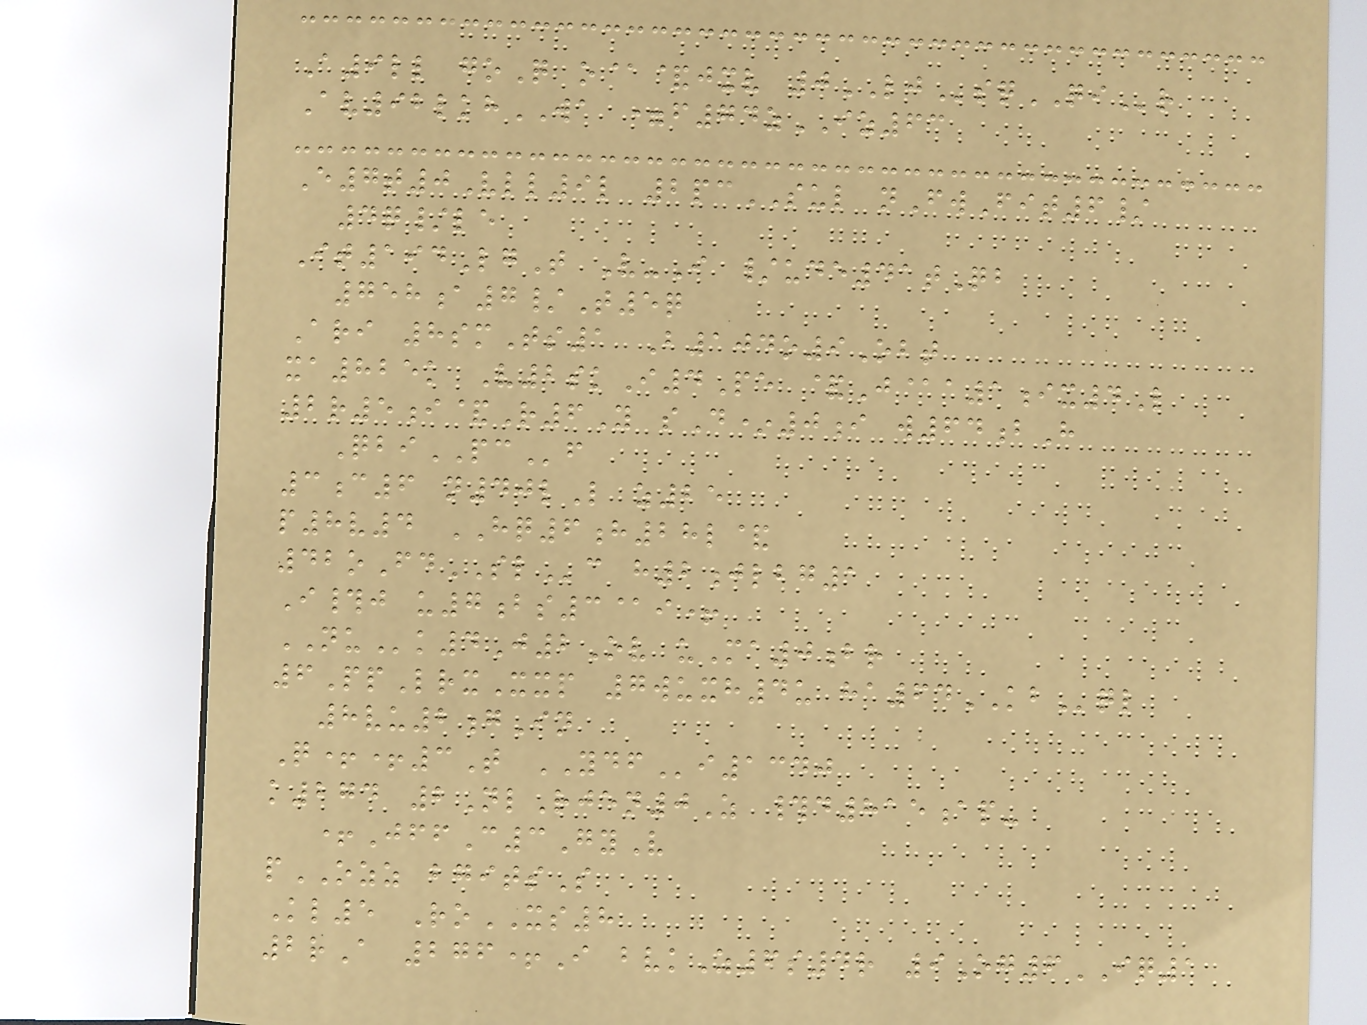A9ll goQ o@&jxv 0LJsqQIr
Av92lkhWA =f74zIZ63
E7t0Vll9l 2pcSUL nFwFit6/
4q/le
It194LgT V-I /ude41tQb
758a7/T5q
Ari 8smTs1 B104o9Obt
xa825k V2skI4Pe &J@a1ix4L
2r5i&R6Y sD*0i w64bH
QbiPCf
3c6 n40lL z25
p8v4 HQ6h28l&
42oFdSLc h2jlbg1
I#j u7bs3@i+
NUk4J2Ov uMa0br
6PpLrxXxp 7wuxh4u ha64KBql
8vu2gIn
Q++3T YDFi1340
k274 2NlRjen0Z #d815ap-
+JffC3GyV
pOZZ bgitsS
Kl5 RoXS8
2rA 276+I bvkZ6s4r 9Og6IQ1
